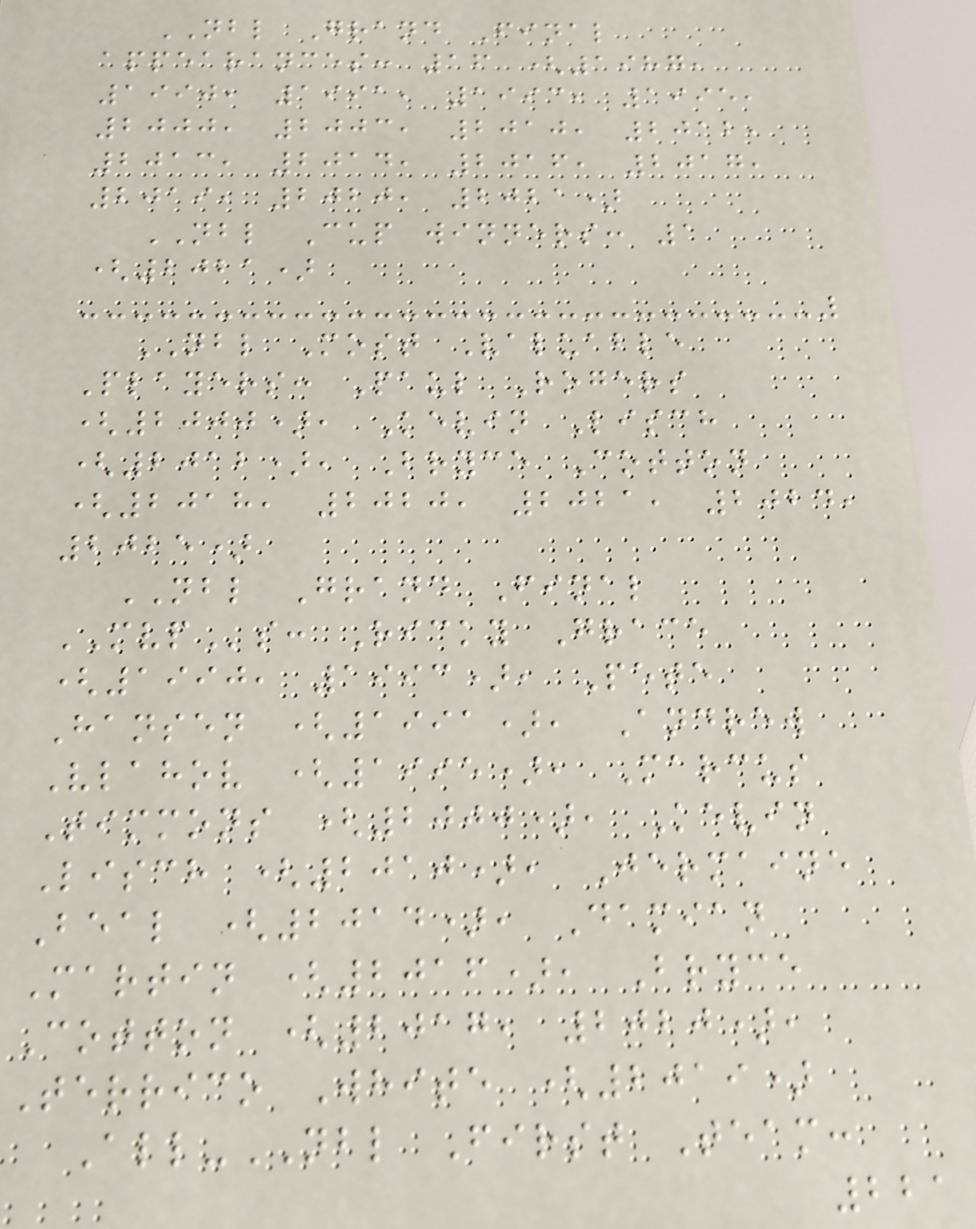NBL Grand Final
appearances: 16 (1987,
1990, 1991, 1993, 1995,
2000, 2003, 2010, 2012,
2013, 2014, 2016, 2017,
2019, 2020, 2021)
NBL Cup winners: 1
(2021)
NBL Most Valuable
Players: Paul Rogers
(2000), Kevin Lisch
(2012), Bryce Cotton
(2018, 2020, 2021, 2024,
2025)
NBL Grand Final
MVPs: Ricky Grace
(1990, 1993), Pete
Hansen (1991), Andrew
Vlahov (1995), Marcus
Timmons (2000), Kevin
Lisch (2010), Jermaine
Beal (2014), Damian
Martin (2016), Bryce
Cotton (2017, 2020),
Terrico White (2019)
All-NBL First Team:
221
